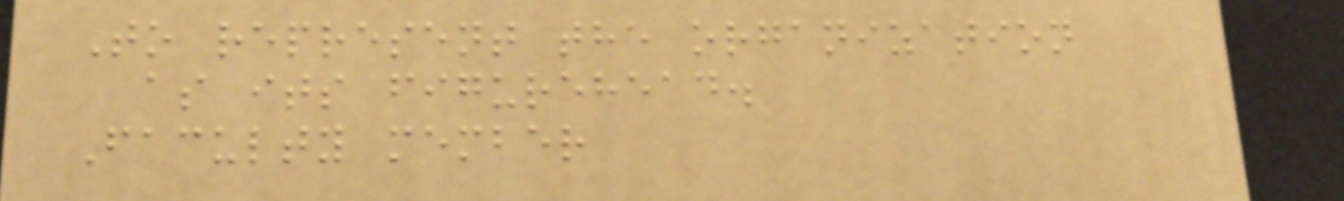To represent the organization
as its figurehead.
Faculty member
